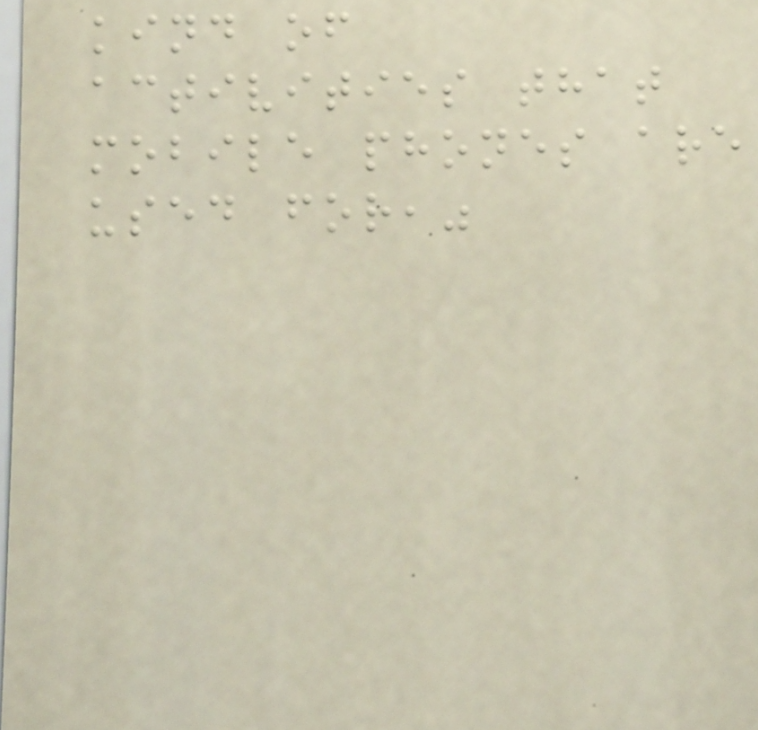kind of
activities that
mobile phones are
used for,"
